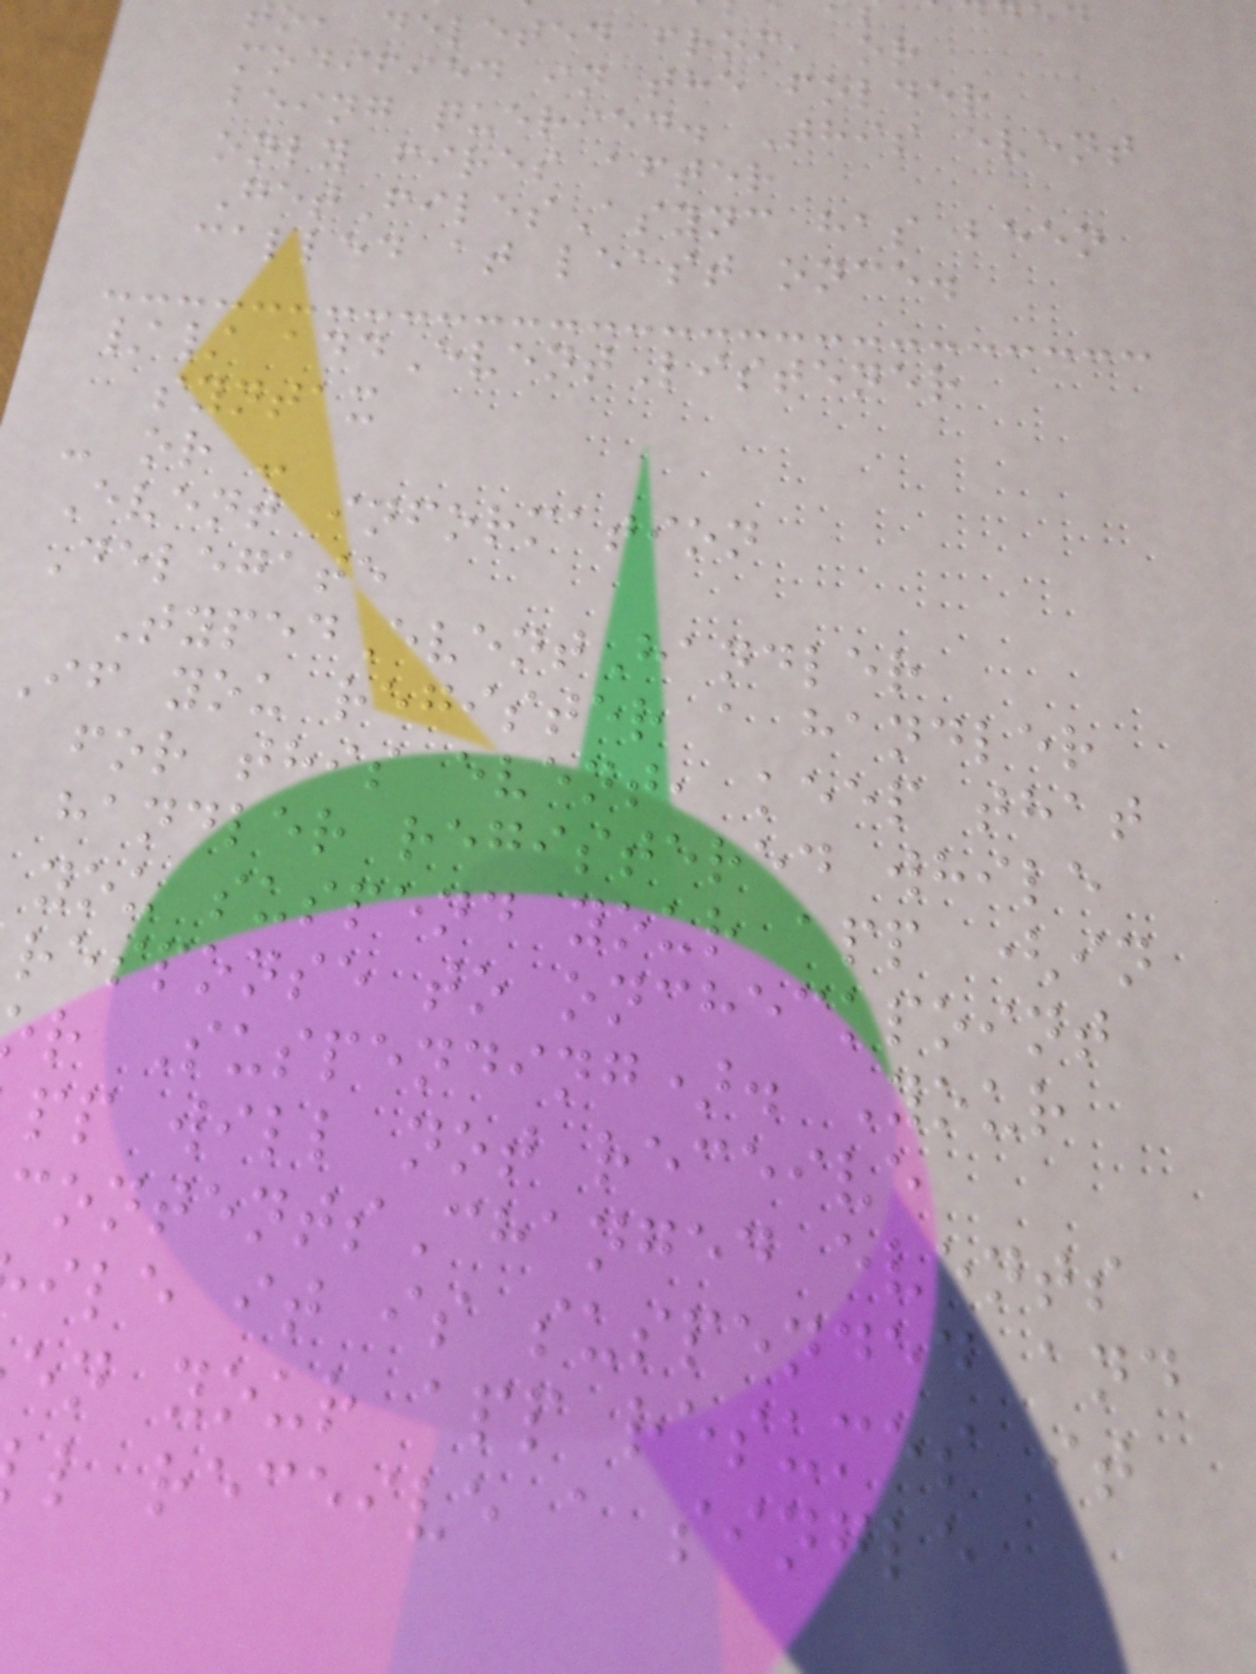o, deleted from, or
modified in the folder
being queried. This event
only fires after
GetFilesAsync has been
called at least once.
// addEventListener
syntax
- or -
Event information
Delegate
TypedEventHandler
if you register a handler
for this event, keep that
handler registered while
you suspend your app (in
response to oncheckpoint
r Suspending). Your
pp will not receive
ontentsChanged events
ile it is suspended and
en your app resumes it
l receive a single
